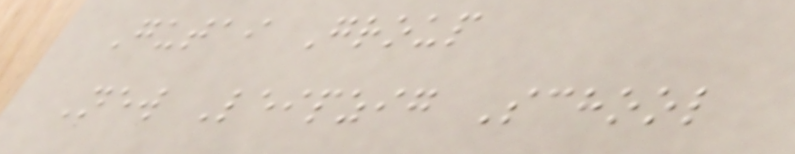Gutai Group
New Leipzig School
